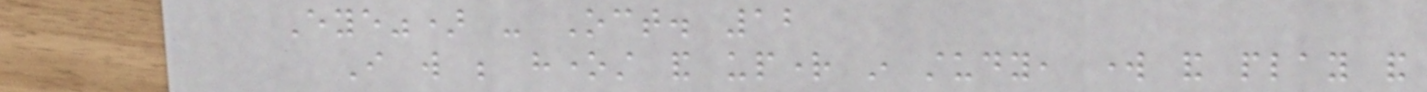Eye") - Oct. 12
I will be honest and upright in study, work and play and
